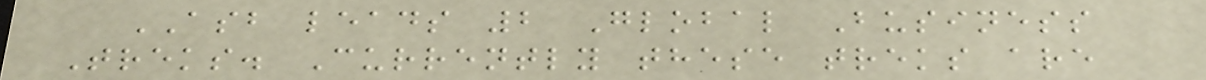ASB leads 2 Global Business
Treks. Currently these treks are
